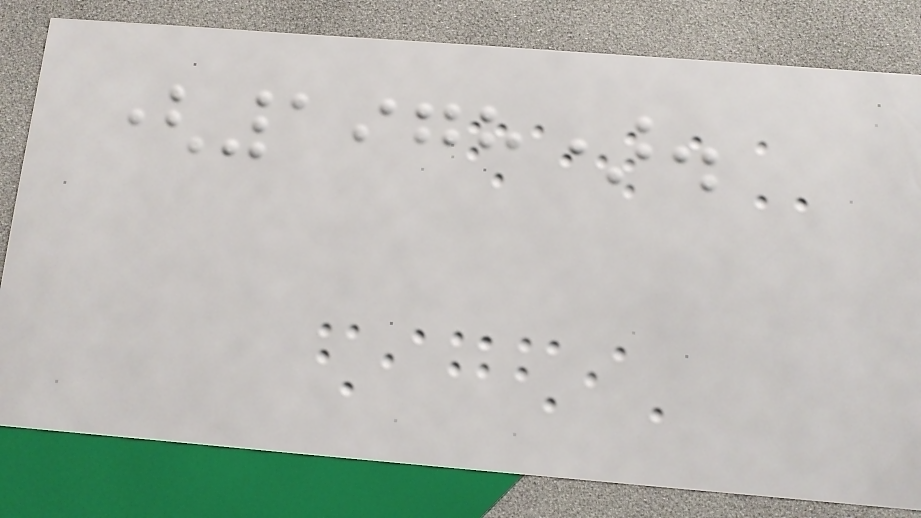(1978).
